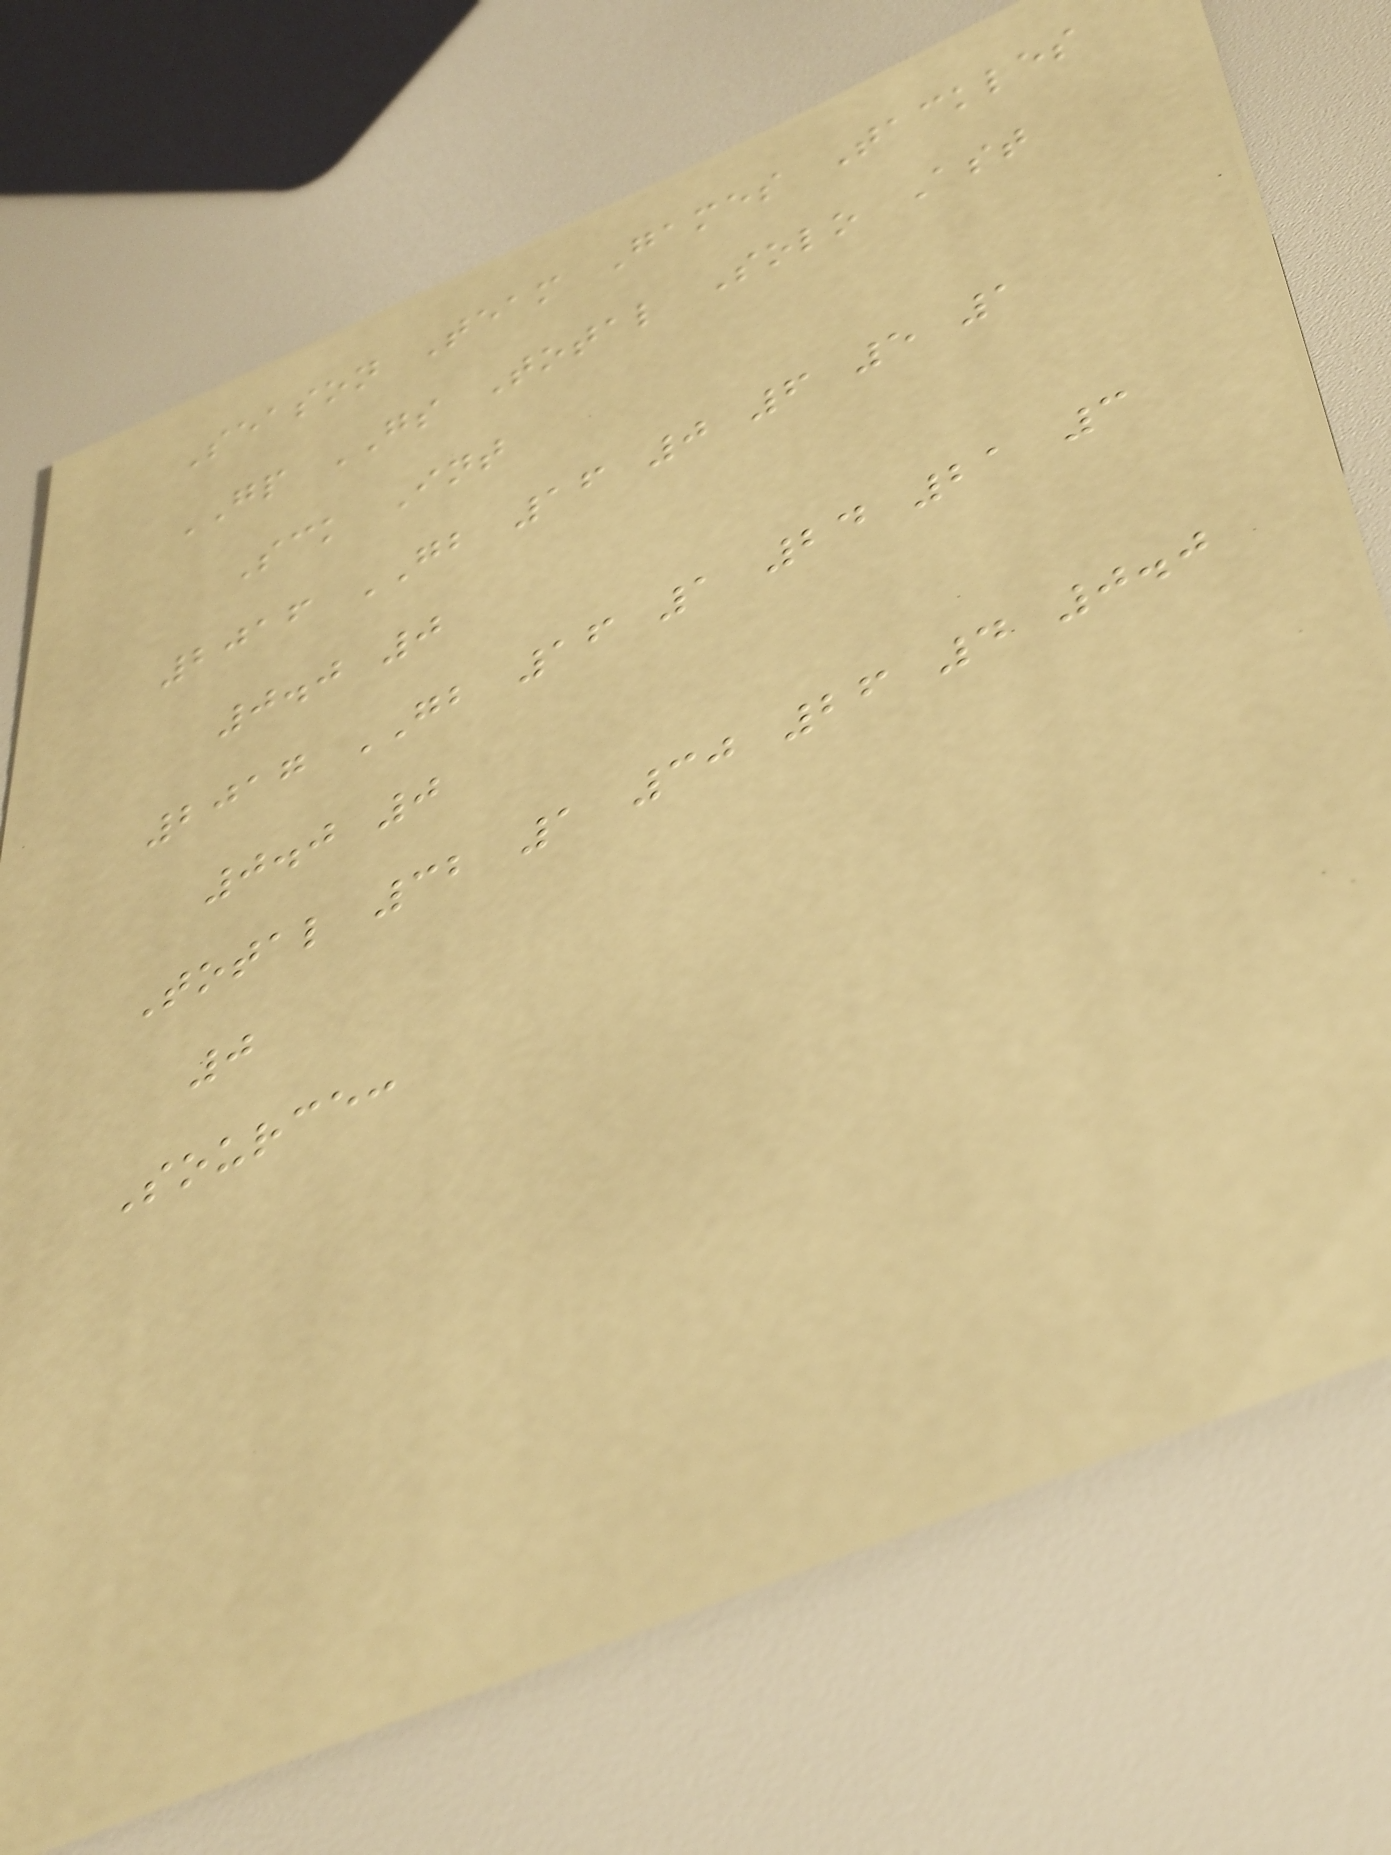Season Team Games Tackles
GP GS Total Solo Ast
Sck Int
2016 GB 16 0 6 5 1
0.0 0
2017 GB 16 1 24 21 3
0.0 0
Total 32 1 30 26 4 0.0
0
Source:
